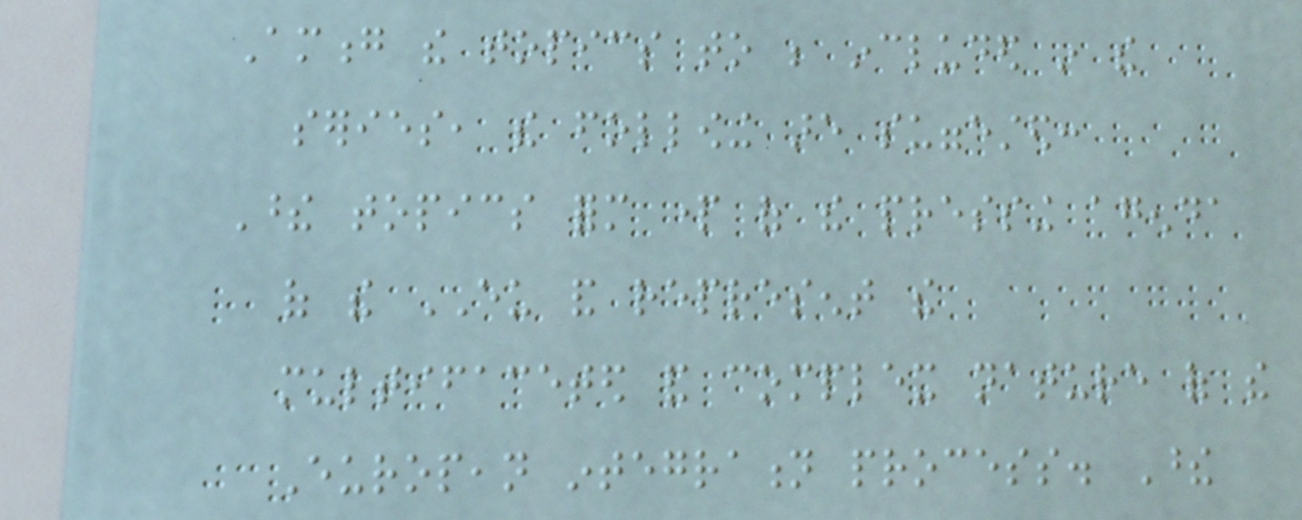Among the topics to be included in the
series, the following are suggested:
These topics form part of the pressing agenda
of the EU and represent the
multifaceted and complex nature of the
European integration process. These
